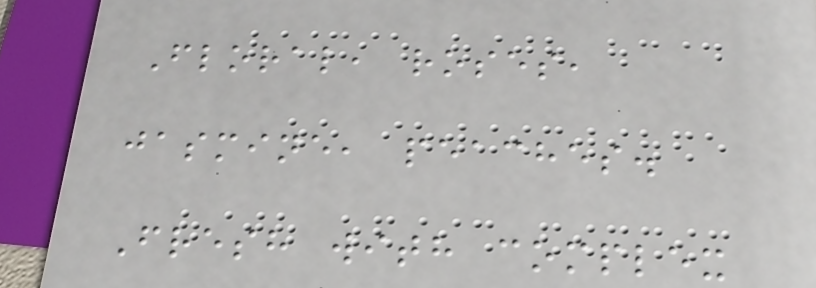Floral, roses,
jasmine, peaches.
Fresh with complex
